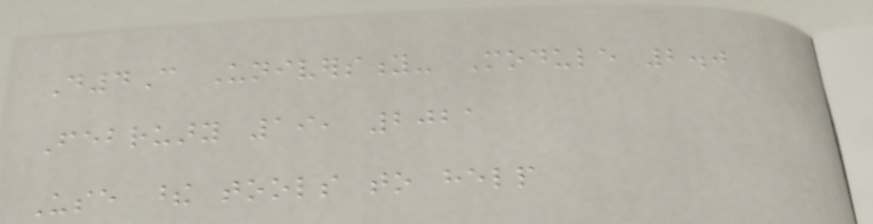D4C University- Module 2.0
February 19, 2021
Use these tools to help
